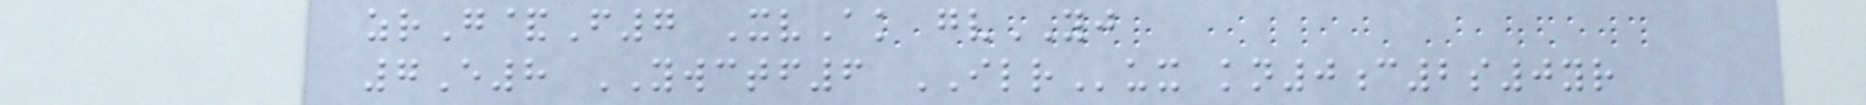zrG&F7 XvAk gvYJ
7E8 YWCTF6 ILRux kn0c2s0yr
